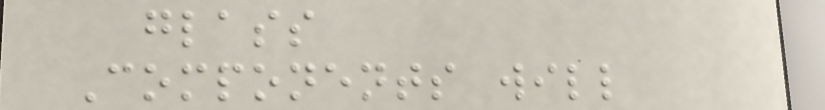glass
Components will
